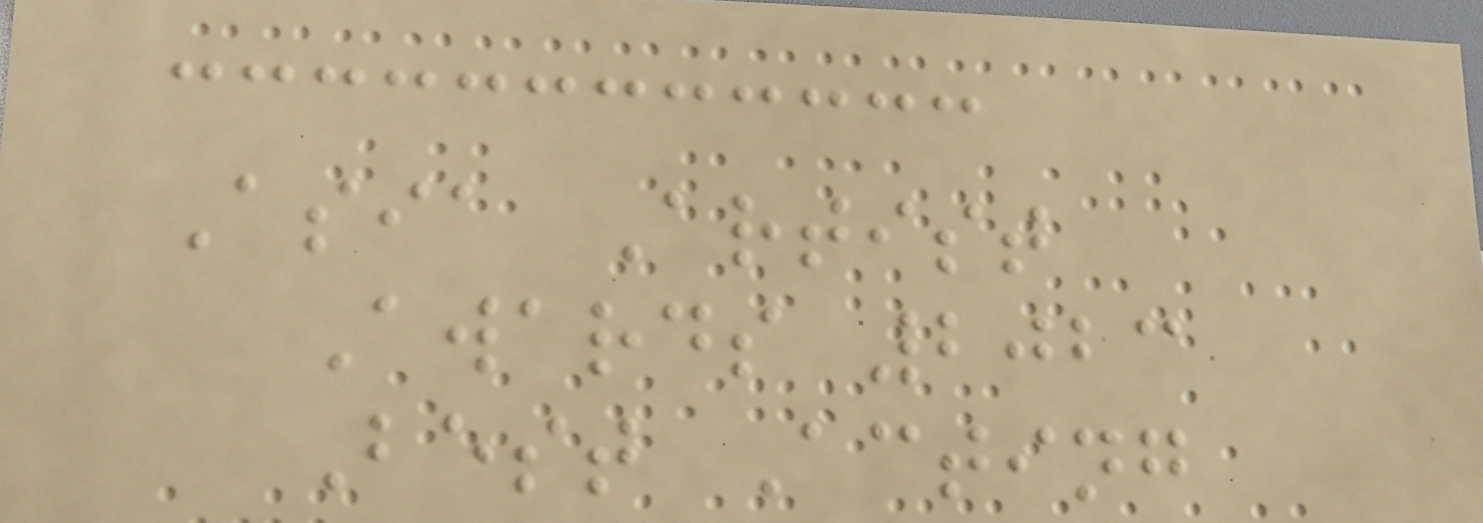Asia Artist
Awards 2023
Best Acting
